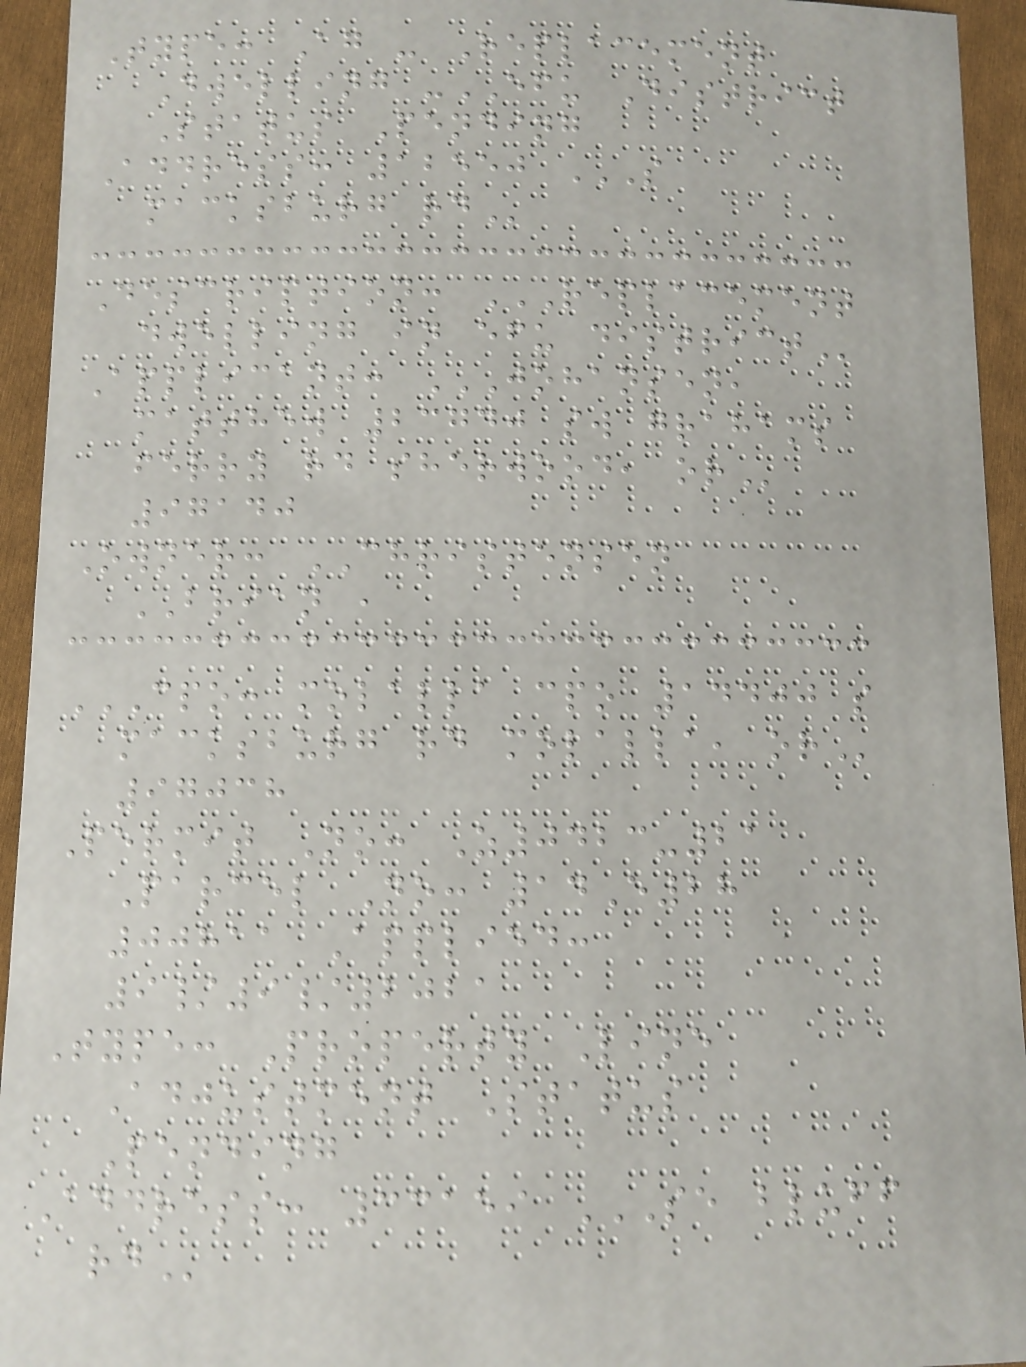Type: Ag - Replacement
Dwelling -EFU District
Status Pending
Address: 12550 S
MACKSBURG RD
Description: REPLACEMENT
DWELLING IN EFU DISTRICT
Applicant: JOHANSEN,
MATTHEW 23740 SW GRAHAMS
FERRY RD SHERWOOD, OR
97140
Owner: CHRISTENSEN
BRIAN ,
CPO: MOLALLA CPO 14400 S
MACKSBURG RD MOLALLA, OR
97038
Permit No: Z0423-21
Parcel No: 14E28
00811 Applied:
9/9/2021
Type: Property Line
Adjustment Status
Pending
Address: 33159 SE BLUFF
RD
